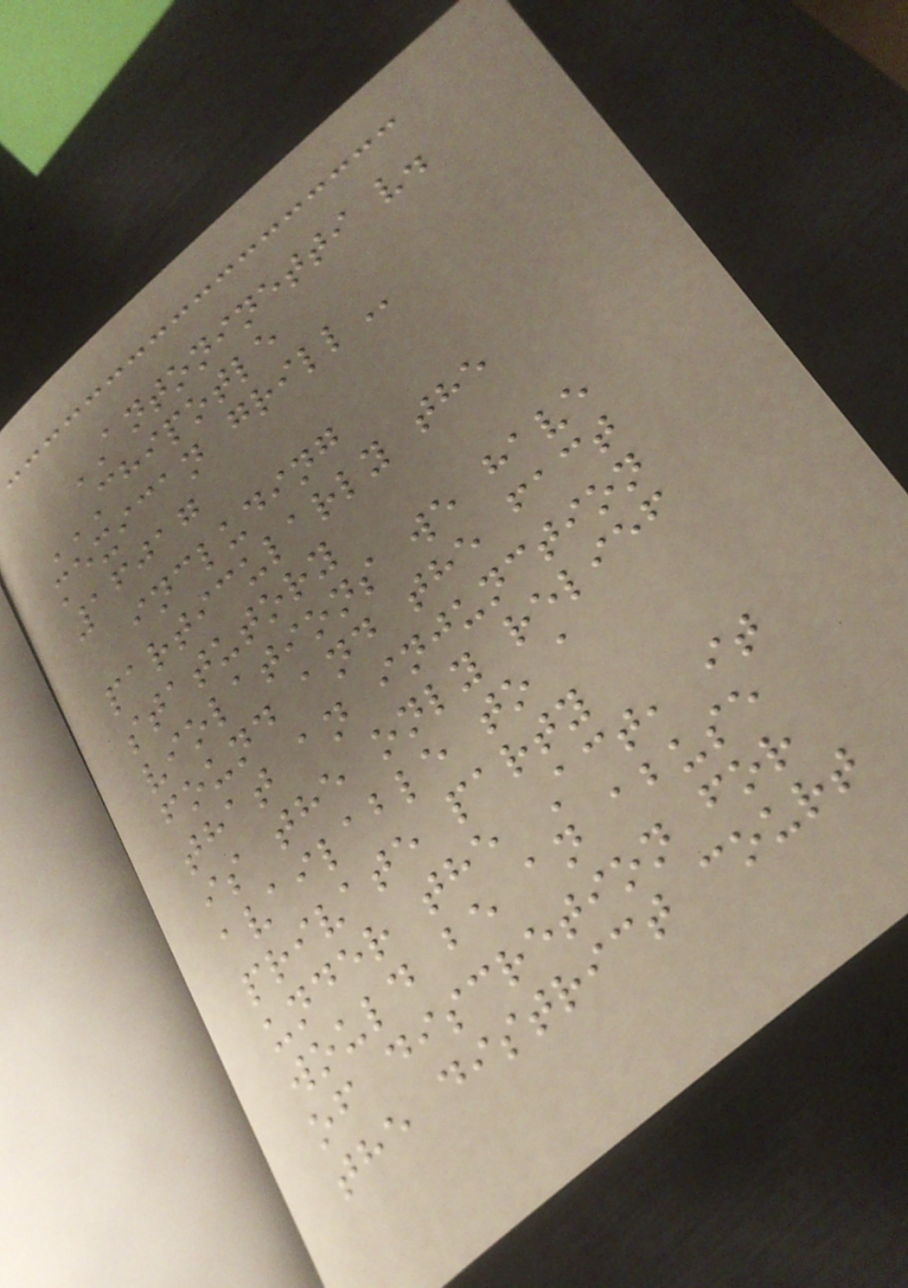ANTONINETTI v.
CHIPOTLE
MEXICAN GRILL
16017
including
particularly the
statutory
violations we have
found and the fact
that an injunction
is the only relief
available to a
private party
under the Act, it
would be an abuse
of discretion for
the district court
